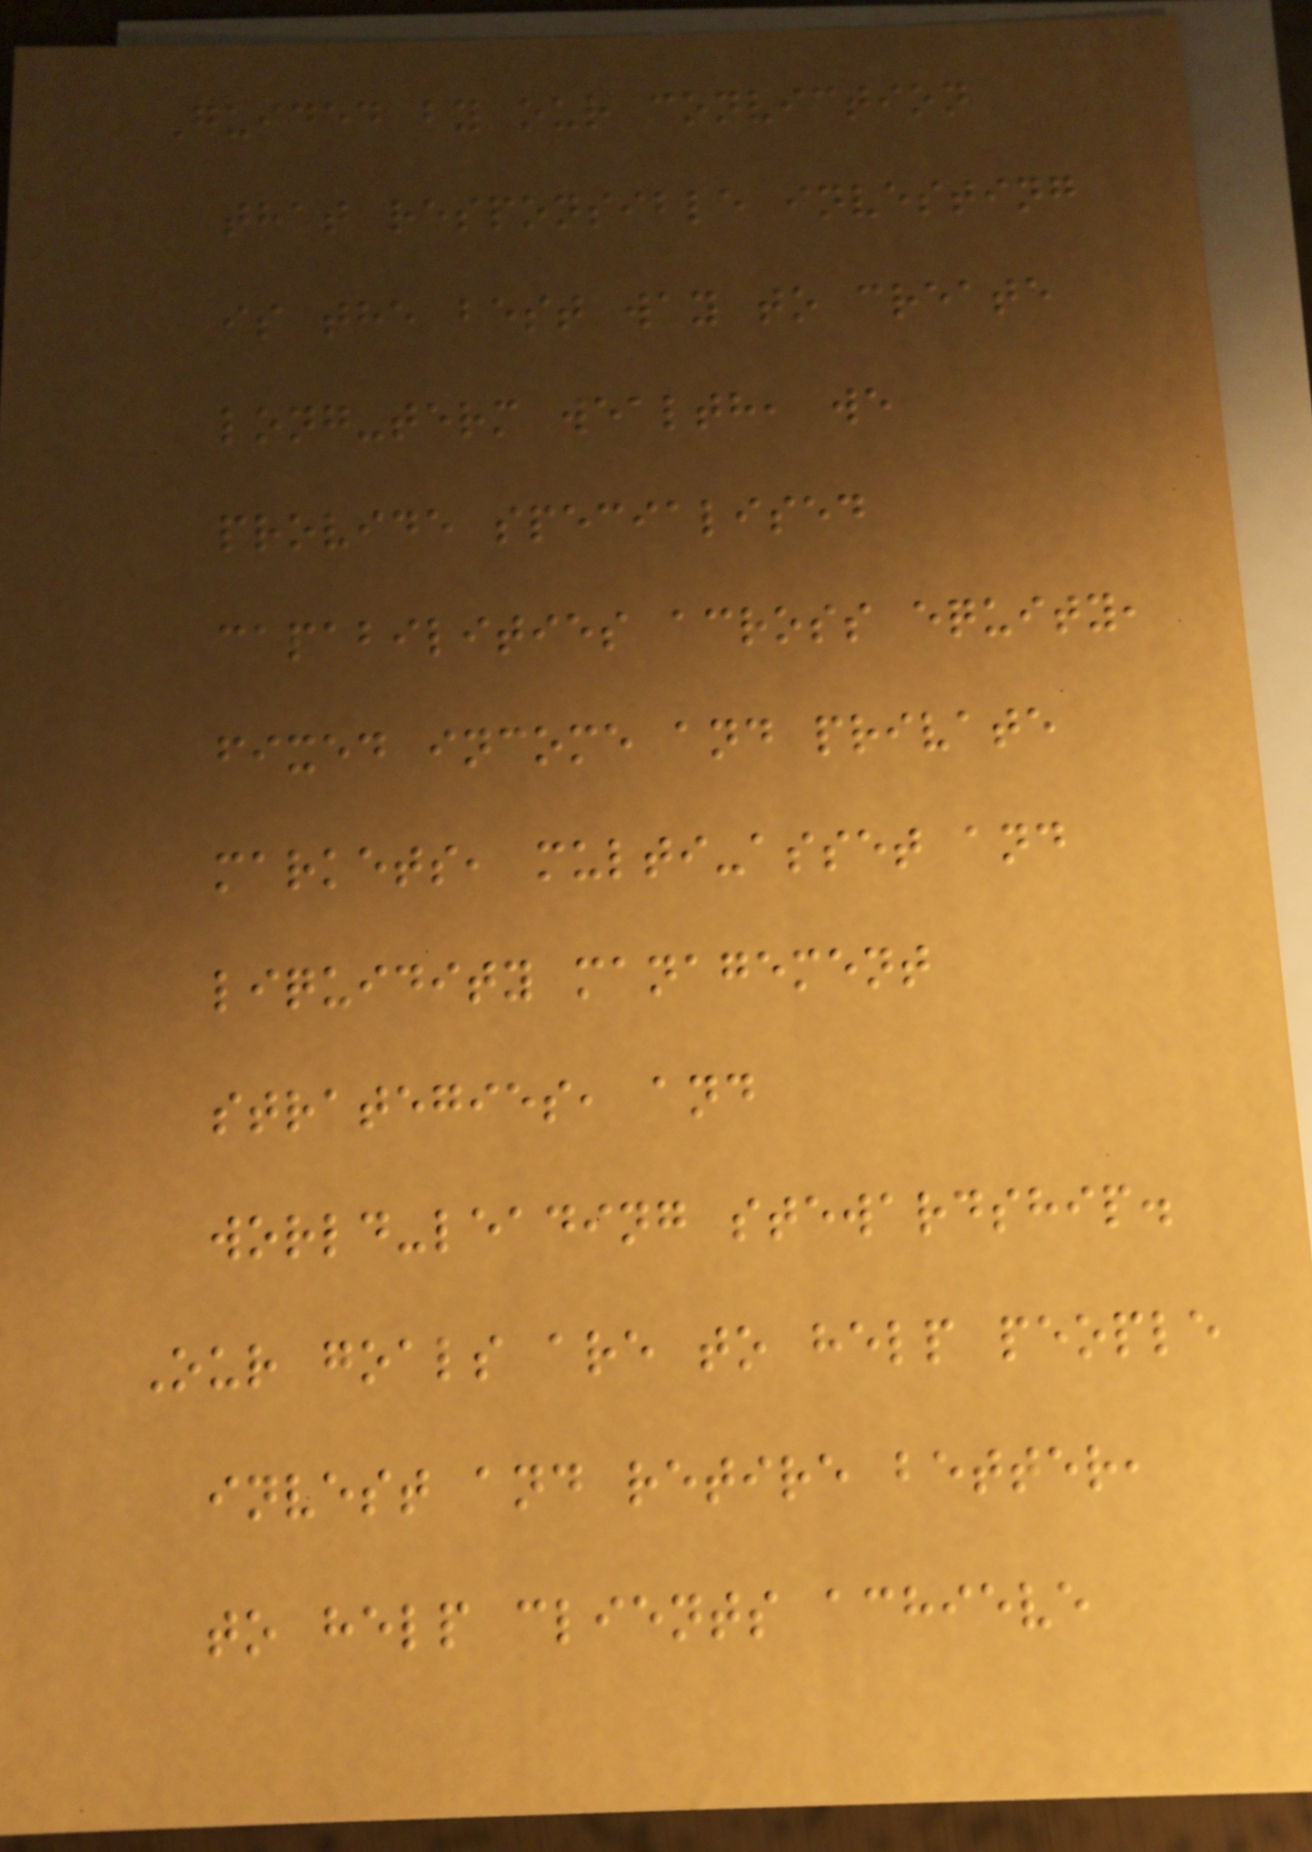Guided by our conviction
that responsible investing
is the best way to create
long-term wealth, we
provide specialised
capabilities across equity,
fixed income and private
markets, multi-asset and
liquidity management
strategies, and
world-leading stewardship.
Our goals are to help people
invest and retire better,
to help clients achieve
